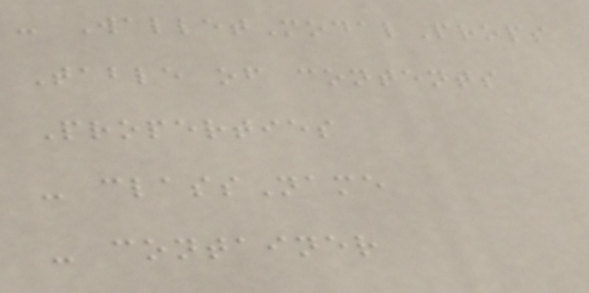- WalletModalProps
Table of contents
Properties
- className
- container
